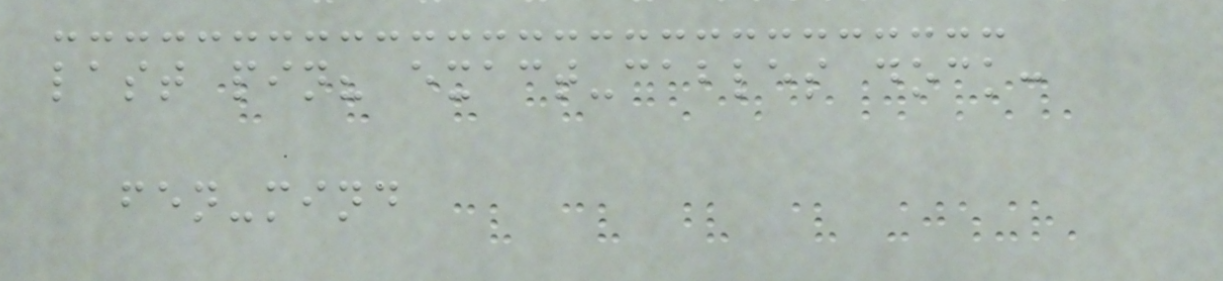last pin? exact-cables dock:
fen-mind
